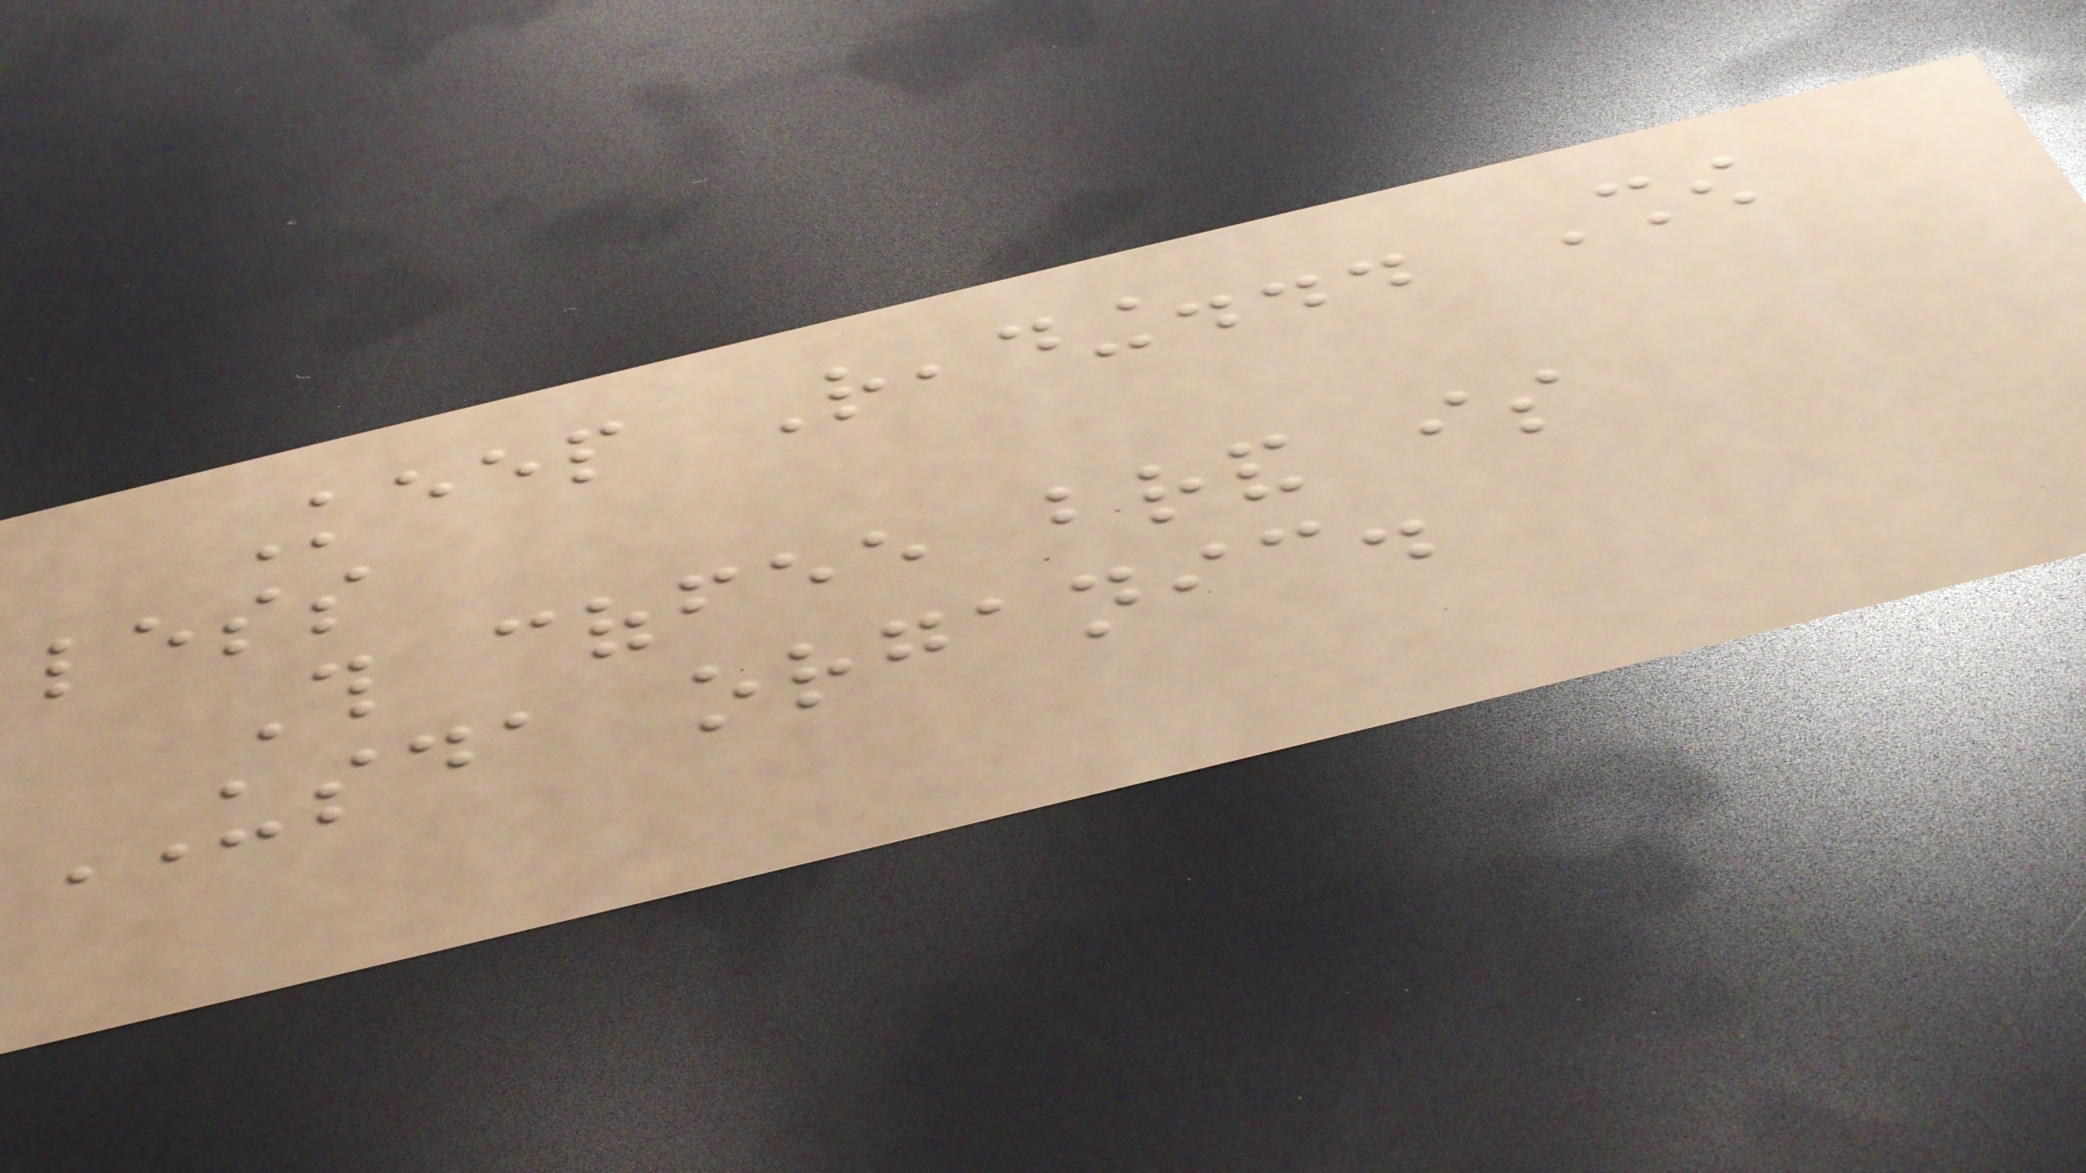Keep Reading... Show
less
This coffee brand is
USDA organic.
